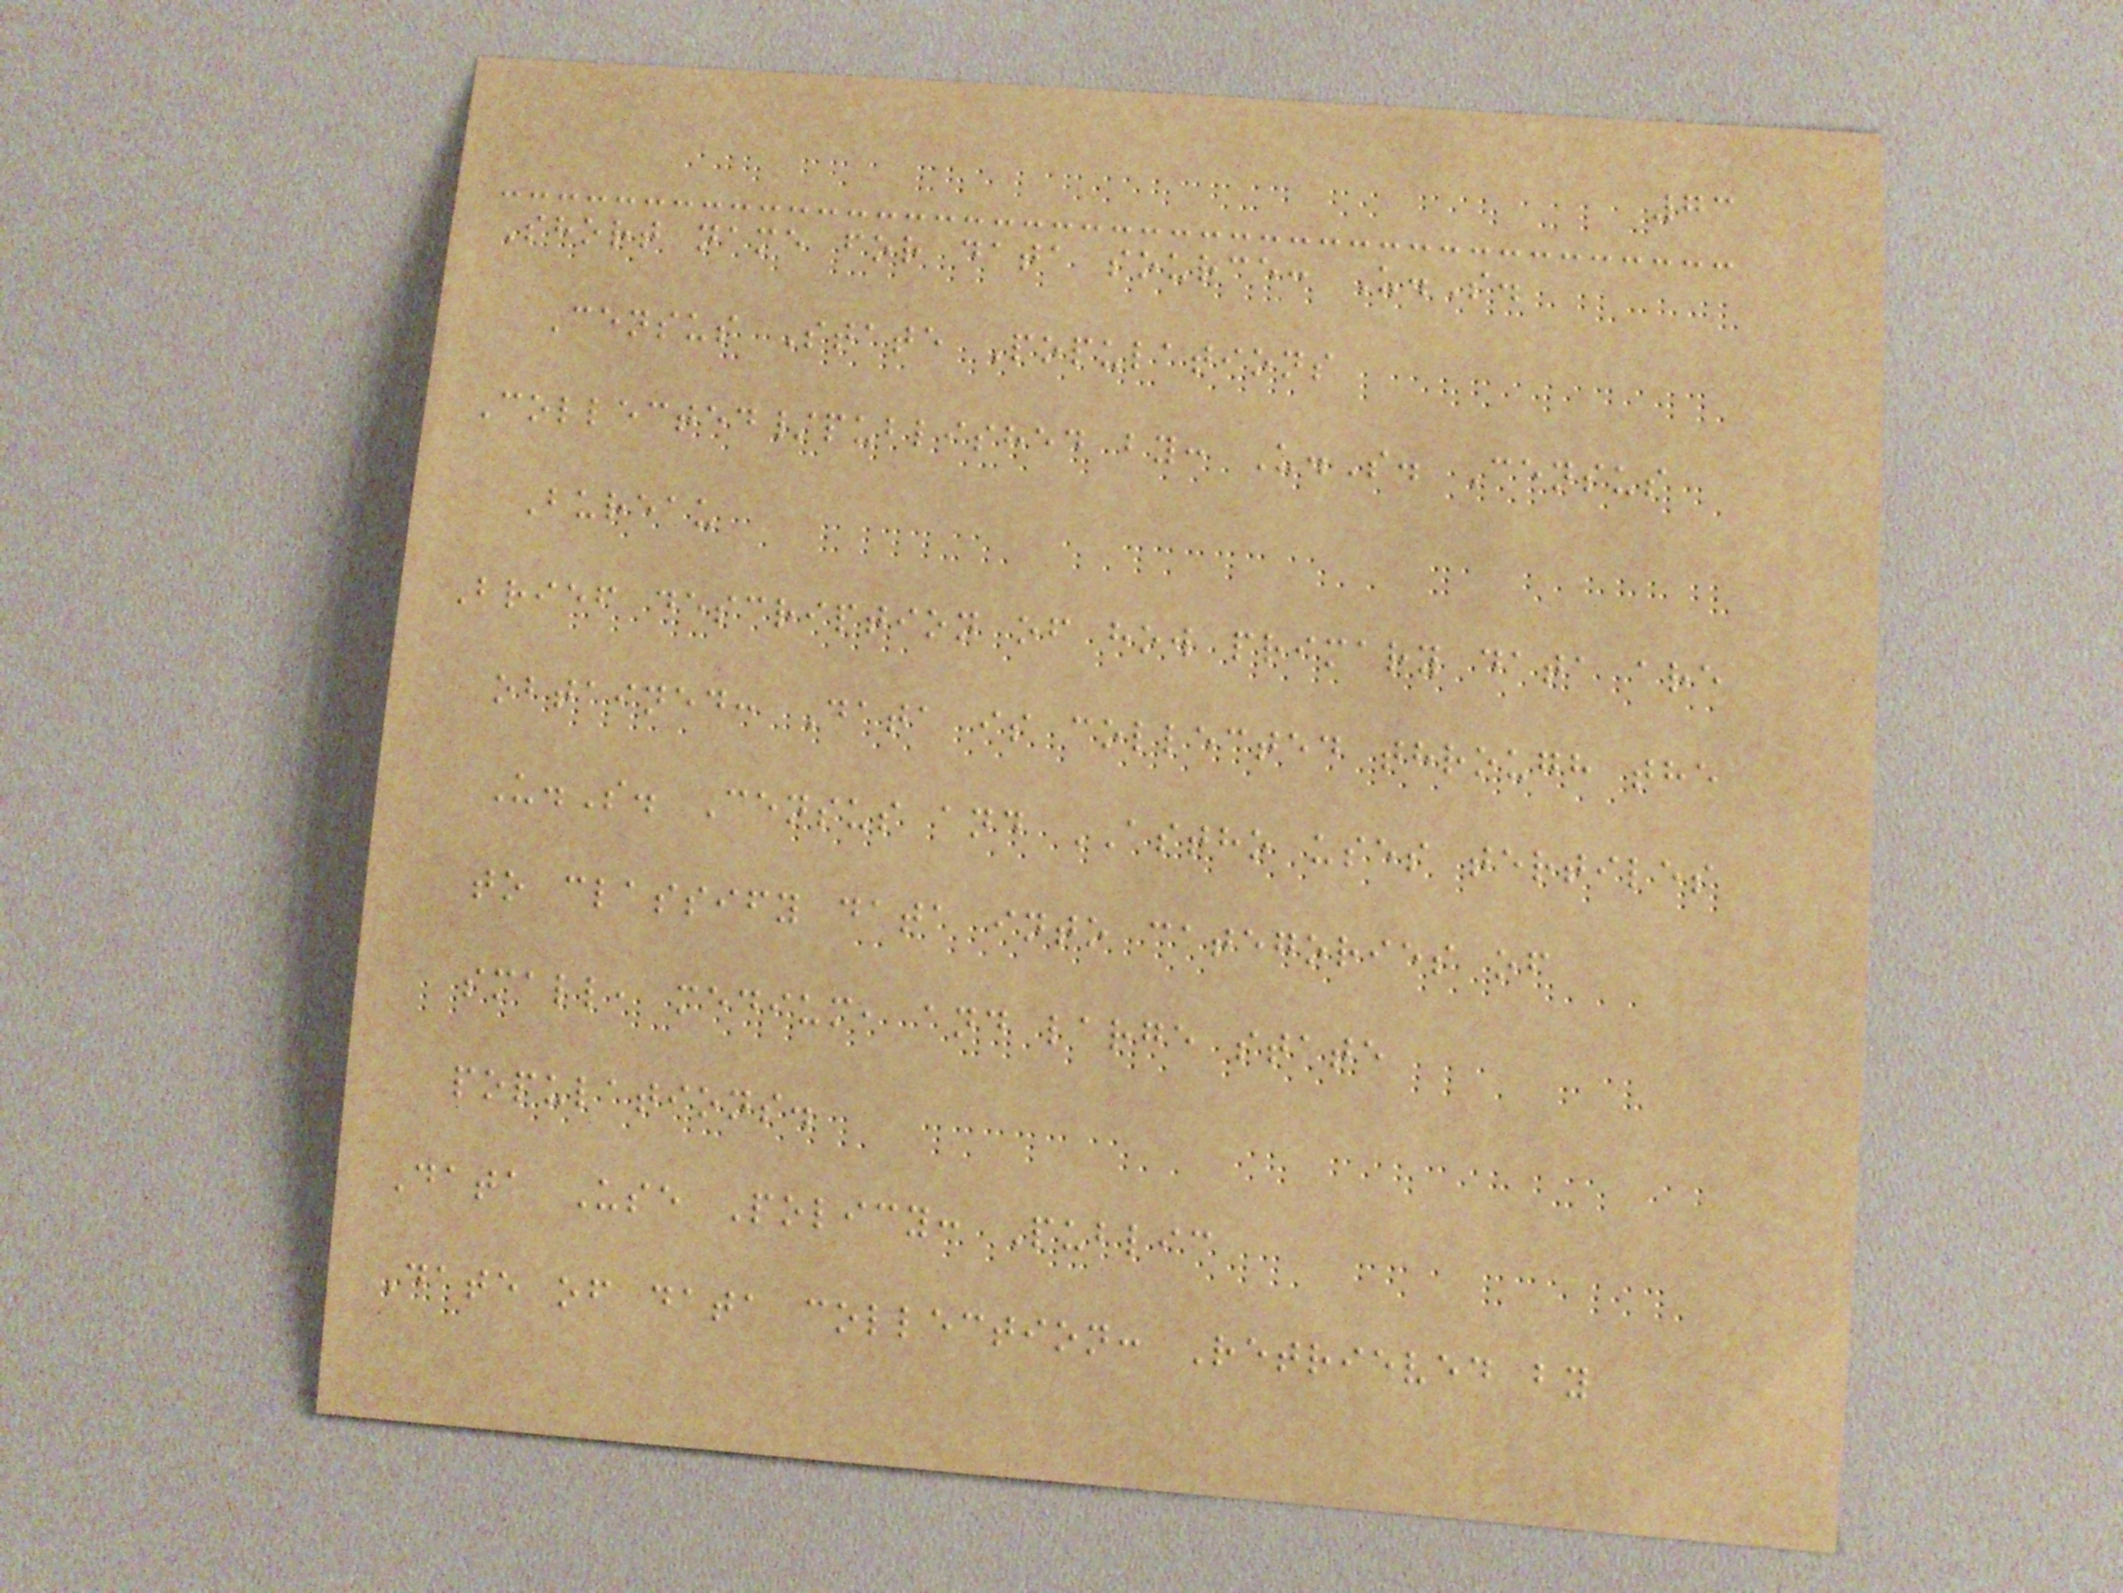73
Short name for data source: U.S.
Census State Populations
Collected/published by: U.S. Census
Bureau
Brief description of how primary data are
obtained: Data is collected through the
U.S. Census and ASTHO uses tertiles
to classify data into categories of
small, medium, and large state
populations.
Data Use Policy: Public
Date of data collection: Retrieved by
